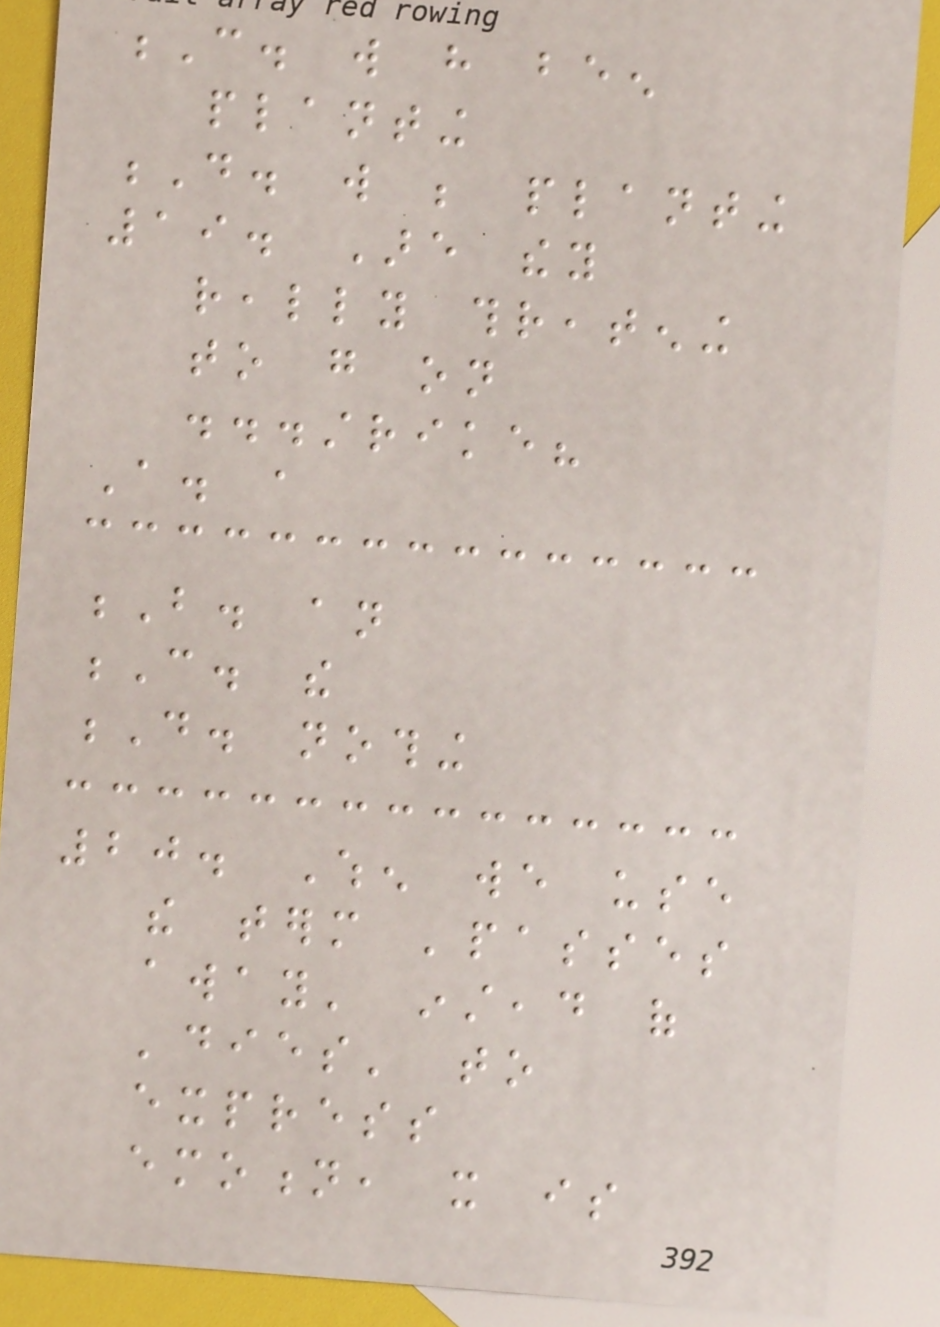C. will have been
planting
D. will be planting
19. Are they
really threatening
to go on
...strike?
A. a
B. an
C. the
D. nothing
20. When we use
the term 'passes
away' instead of
'dies' to
express
emotion, it is
